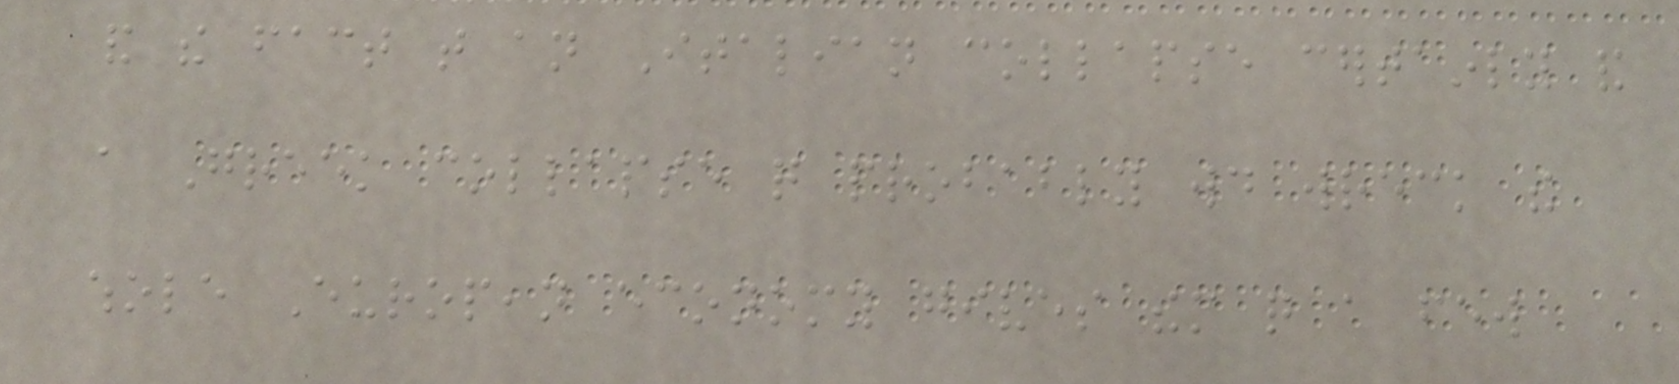and the fact that an Italian collapse certainly and
a Greek collapse quite probably would wreck the
whole European economy gives them quite a few
